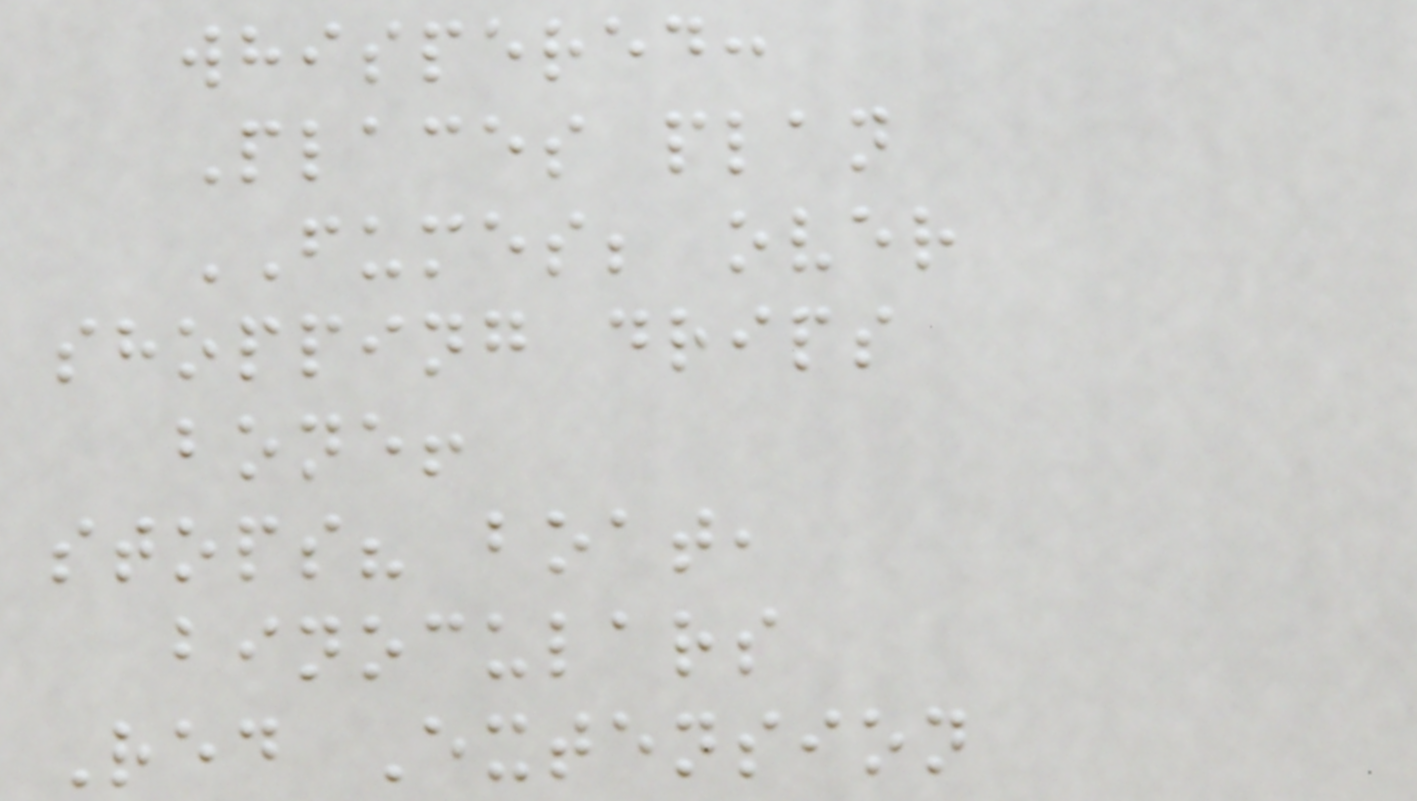whispered:
Places plan
FUMES; over
shopping drips
bone!
stops? boat,
binoculars
Red Extension
